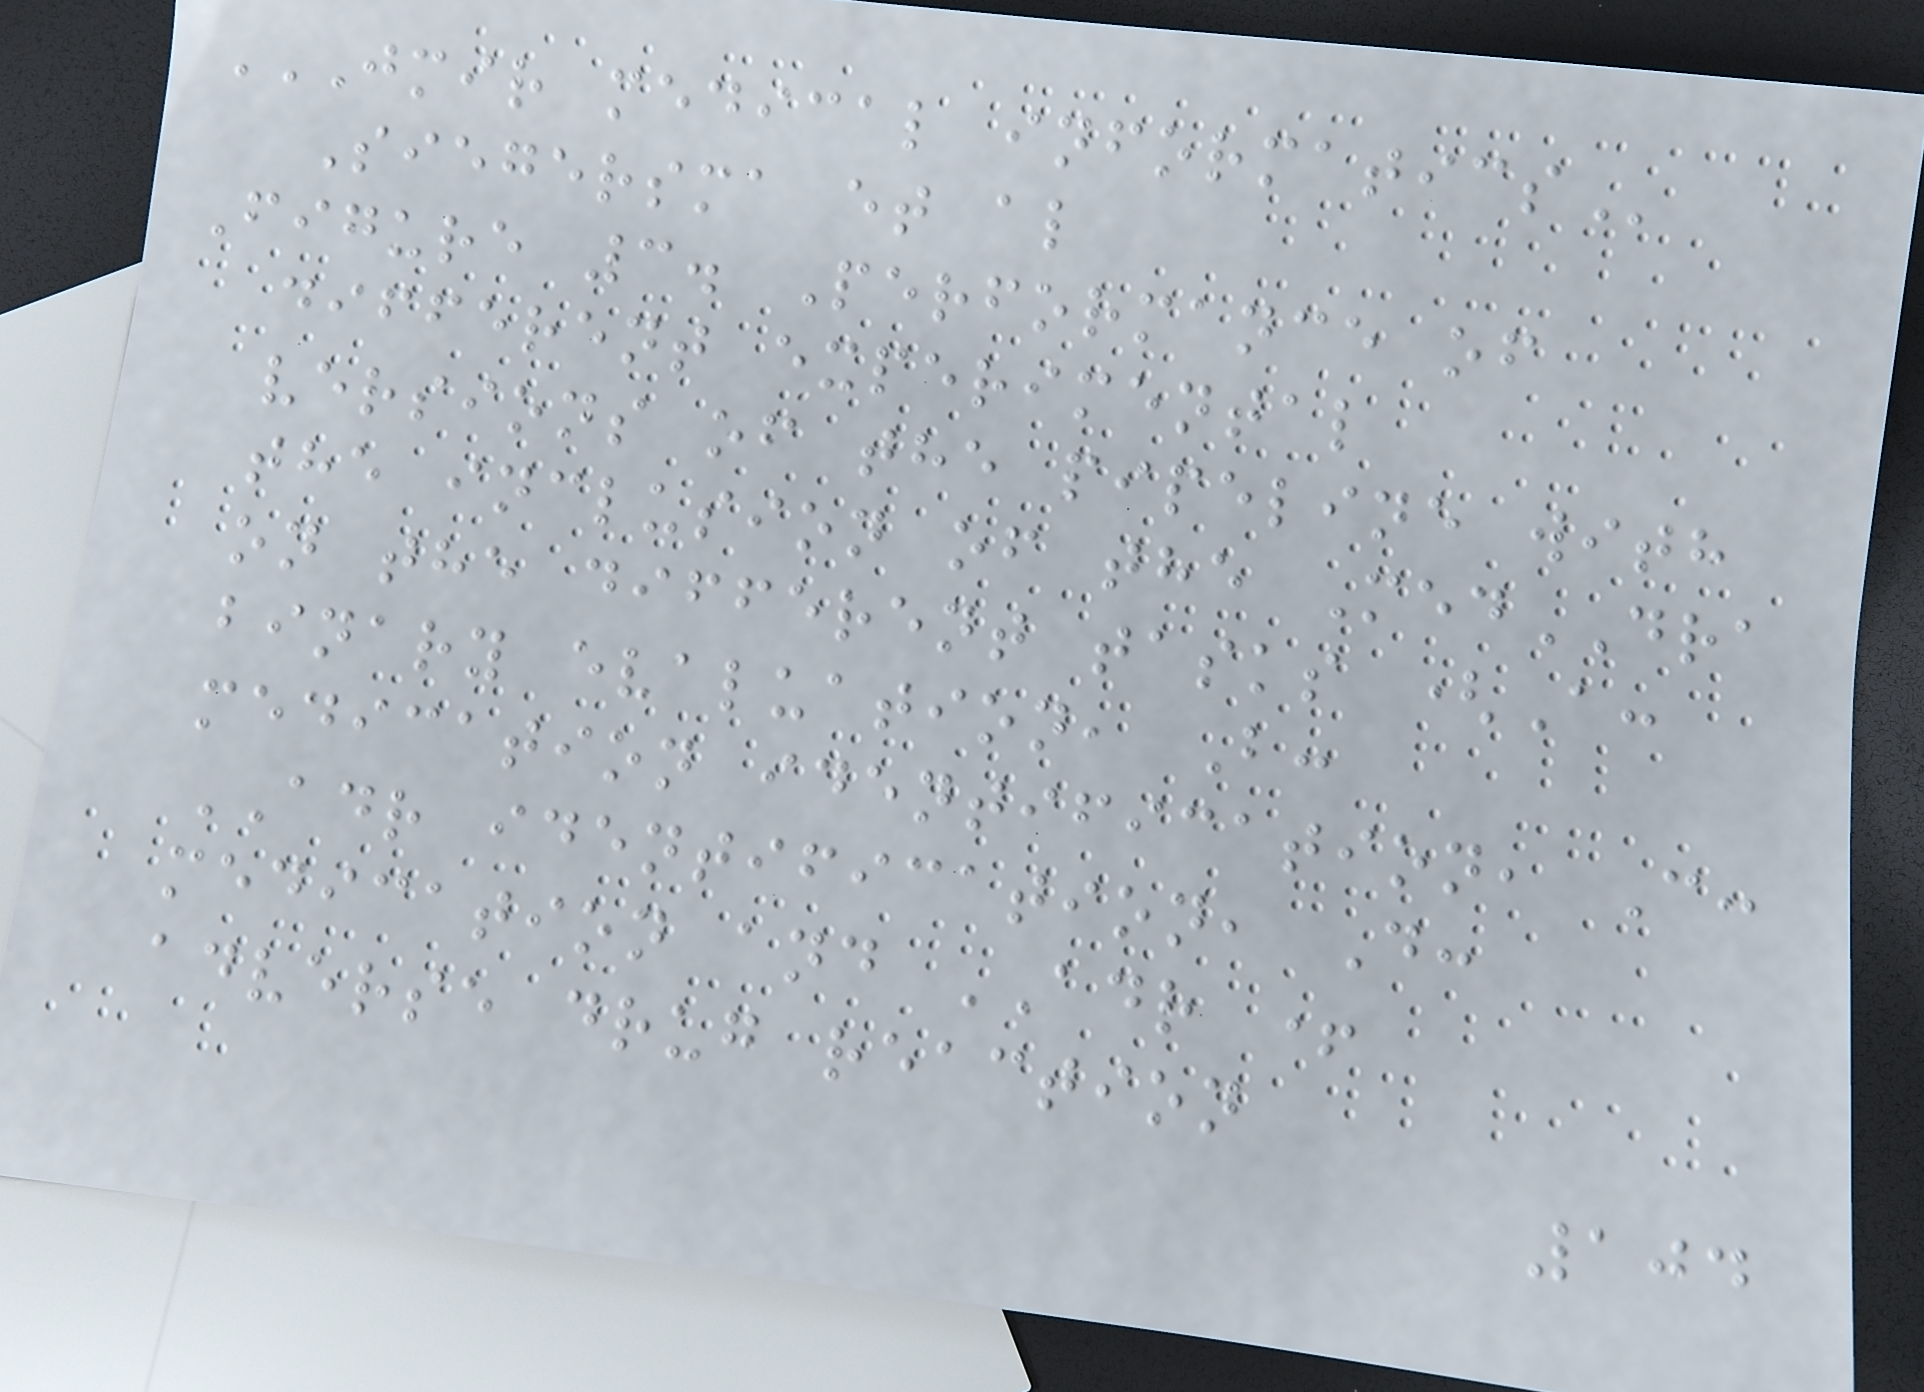JMIR MEDICAL INFORMATICS
Siegersma et al
Figure 3. Performance of
different experimental
versions of the pipeline with
the inclusion of the MedDRA
on the different tasks (A:
binary evaluation, B:
medication identification, C:
ADR identification, D:
medication and ADR +
adverse drug reaction
104
